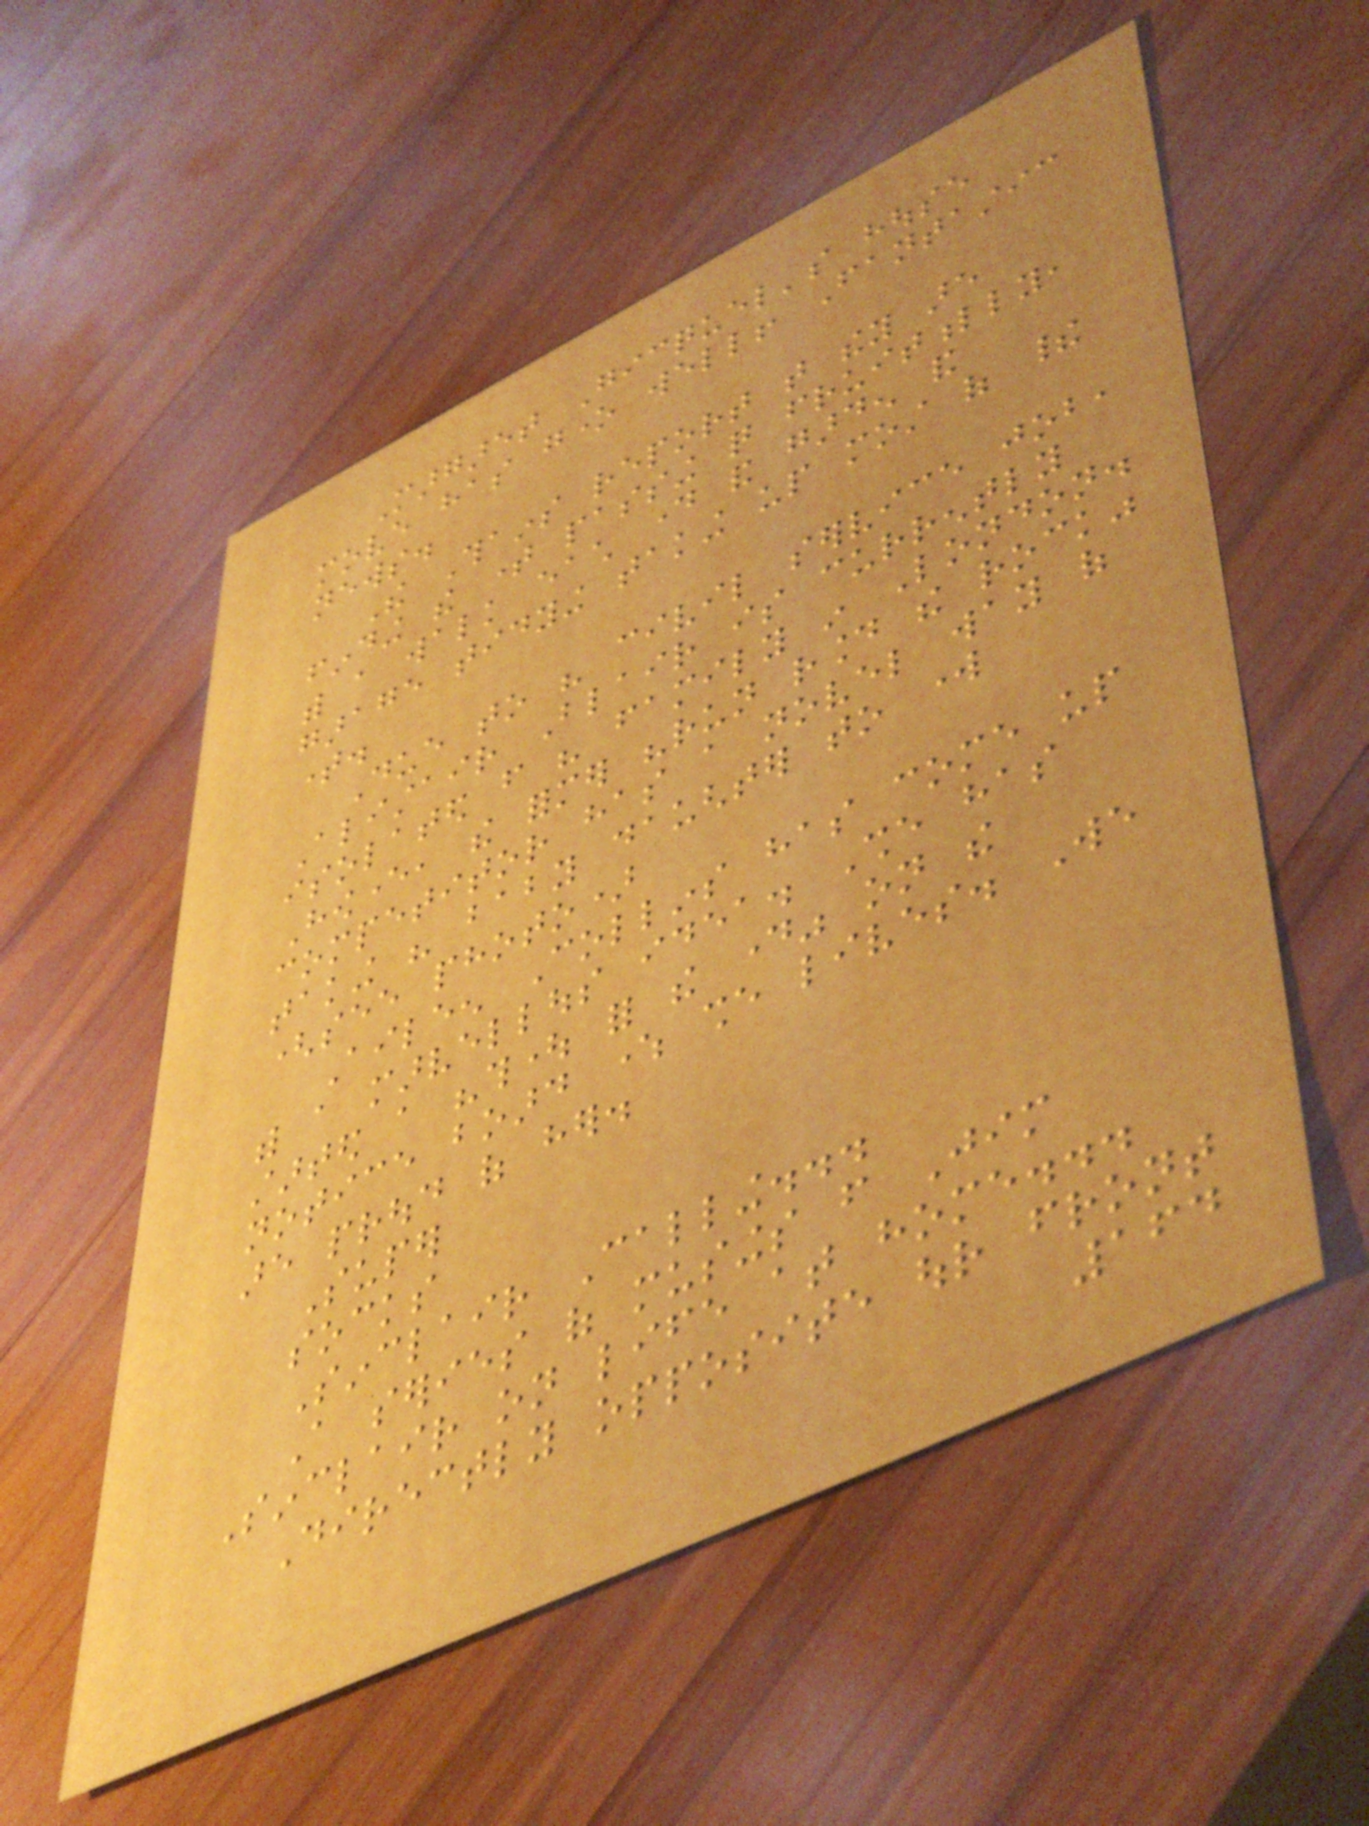Margaret Gicquel's house
move has gone well! Fantastic
news.
The Thains report that they are
finding the time passing quite fruitfully,
with a walk each day and garden and
garage tidying taking up most of their
time.
Due to his civil service job,
Alistair Blair is currently
isolated from his family in London.
However, the former "run round the rock"
competitor has a novel way of
taking his baby daughter to work
(see photo)
Aileen Collins has come up
with a marvellous idea. She has
started a "thought for the day" on the
notice board where she lives. We
are proud of her.
Super
socks
Sinclair Calling...
A series of musings from Jim
Sinclair on life at home...
Directly opposite our front
164
